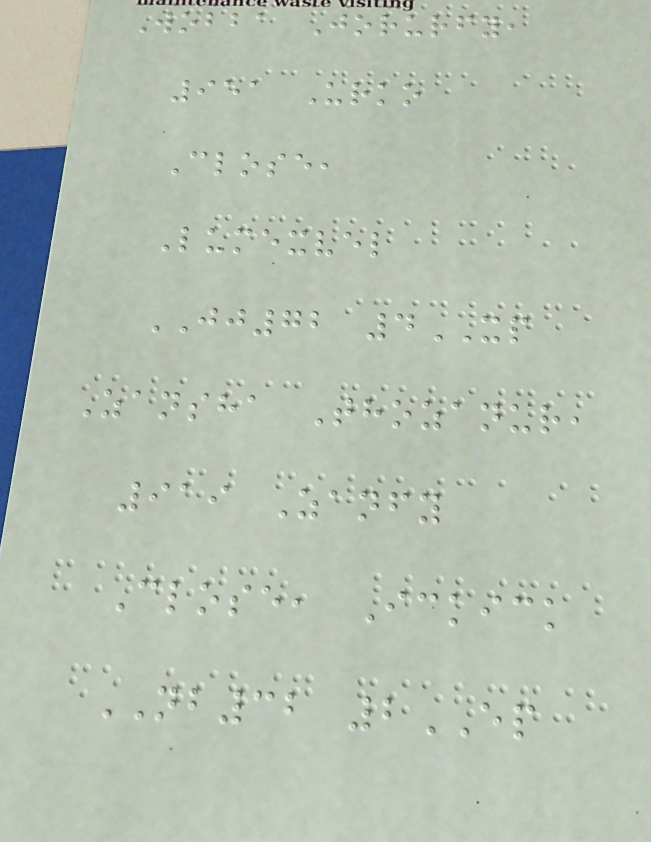Wobba Jorurfy,
951 Urko
Close,
Lumexvel
JJ72 4XP
Zansha Thozanur,
919 Zanfy
Close, Ickick
NB32 2EP
